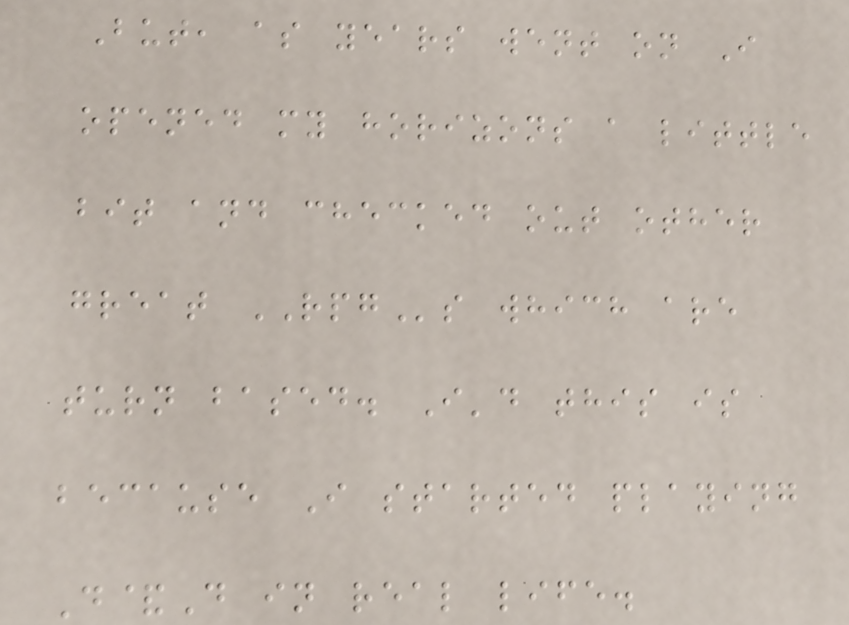But, as years went on I
opened my horizons a little
bit and checked out other
great RPGs which are
turn based. I'd this is
because I started playing
D&D in real life.
